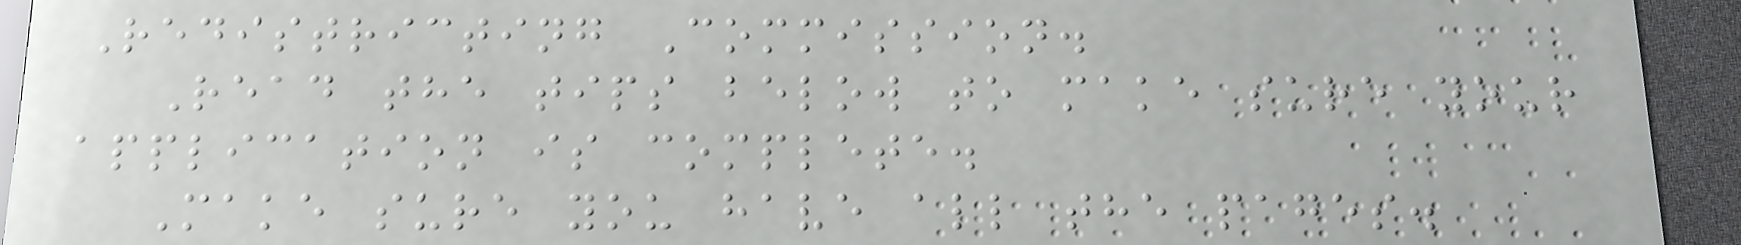Redistricting Commission.
Read the tips below to make sure your
application is complete.
Make sure you have all the pages.
